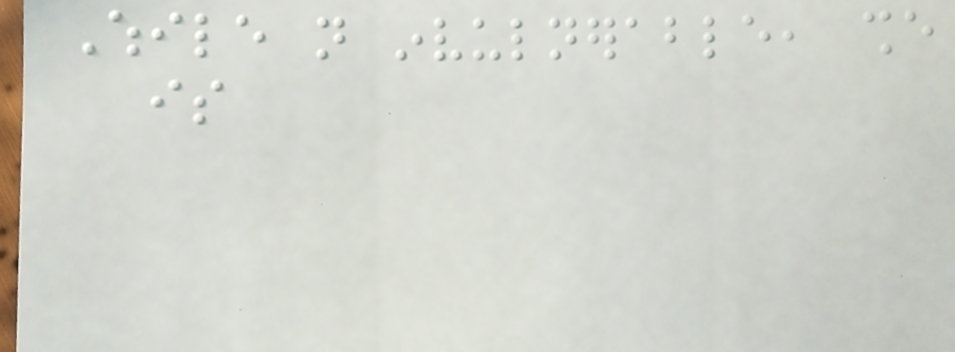While not invulnerable, she
is
